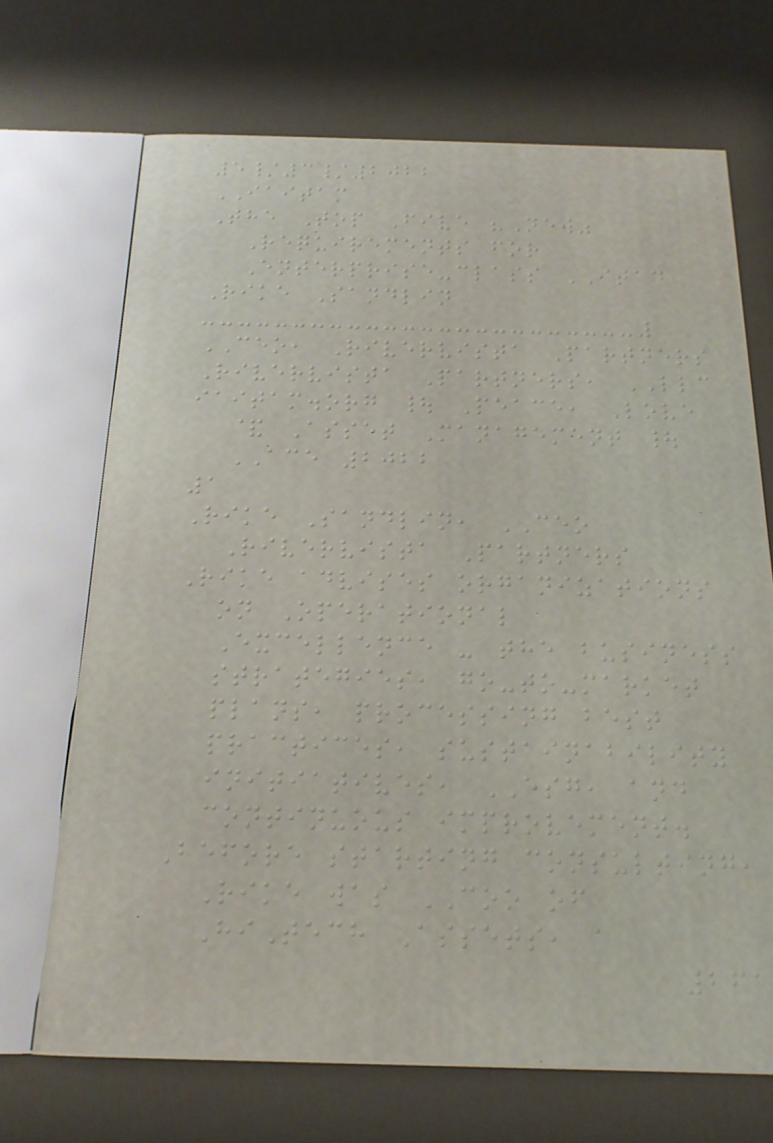5/3/2022
IAITAM
The Top Five "New"
Requirements for
Enterprise-class ITAD
Rike Sandlin
CEO, Rivervista Partners
Rivervista Partners, LLC
iaitam.org | Peace, Love
& Asset Management |
ACE 2022
1
Rike Sandlin, CEO
Rivervista Partners
Rike advises organizations
on Operational
Excellence - the business
strategies, go-to-market
plans, processing best
practices, sustainability
initiatives, ESG, and
continuous improvement.
Before starting consulting,
Rike was COO of
HiTech Assets, a
261
